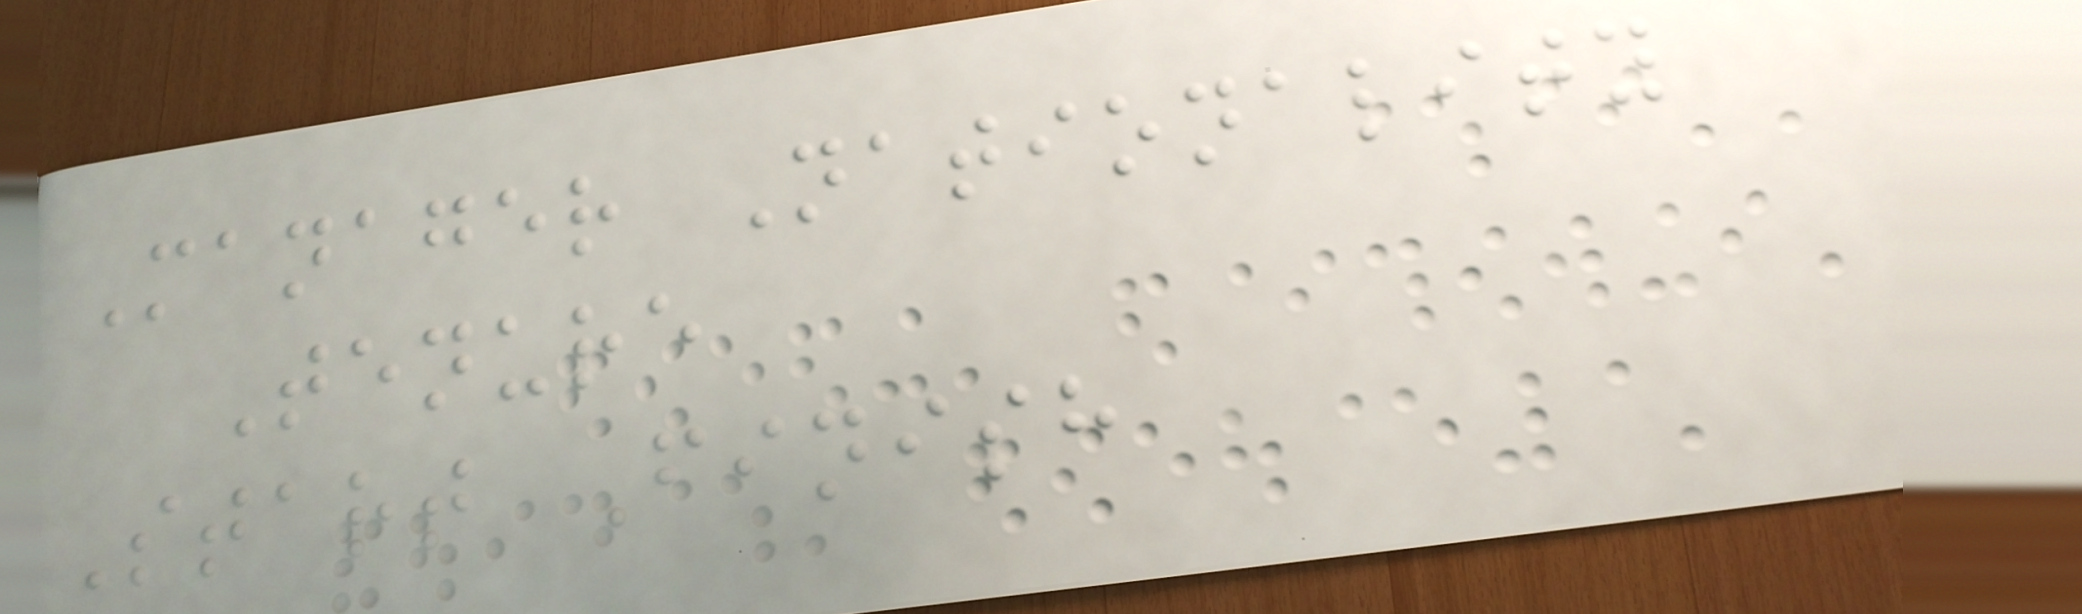Manager Nationality
Tenure
Start Finish
